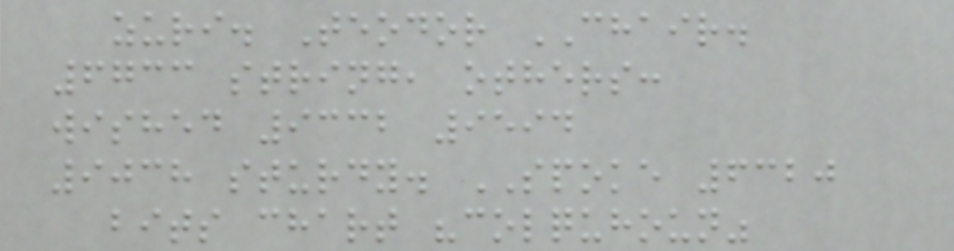zuri. Teodor CHAIR.
6733 string, others:
wished 9332 9594
9038 sturdy. SPOKE 6320
bits chart "colquhoun"
